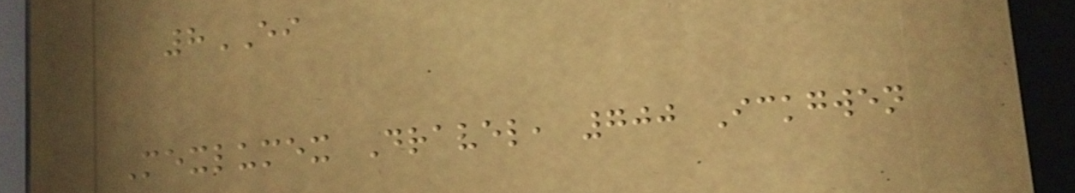8EI
Mexlumex Dravel, 700 Ickgwen
